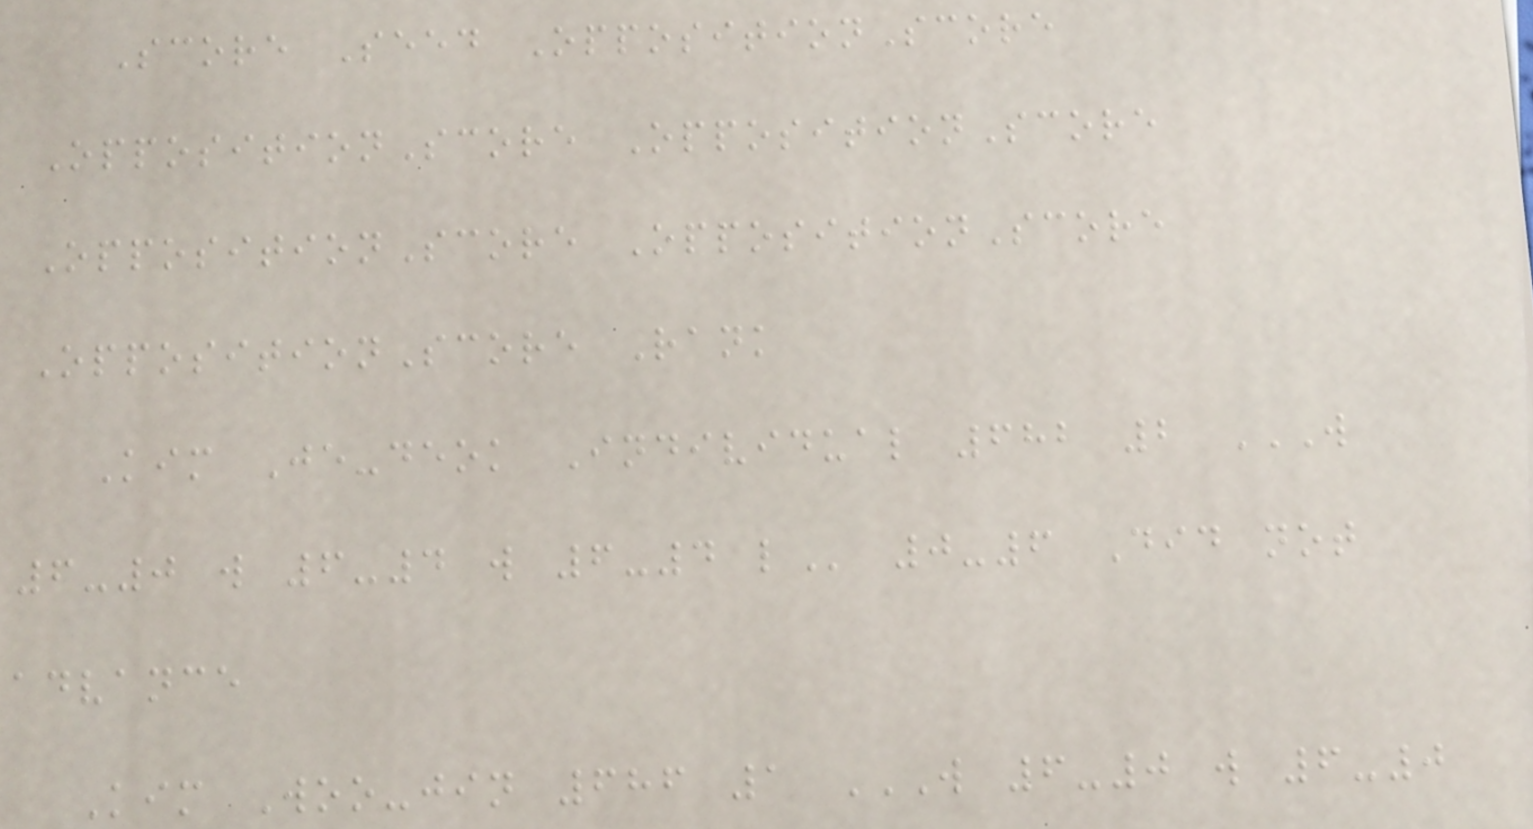Score Seed OppositionScore
OppositionScore OppositionScore
OppositionScore OppositionScore
OppositionScore Rank
Kim Je-deok Individual 682 2 W
6-0 W 6-4 W 6-4 L 0-6 Did not
advance
Kim Woo-jin 686 1 W 6-0 W 6-0
